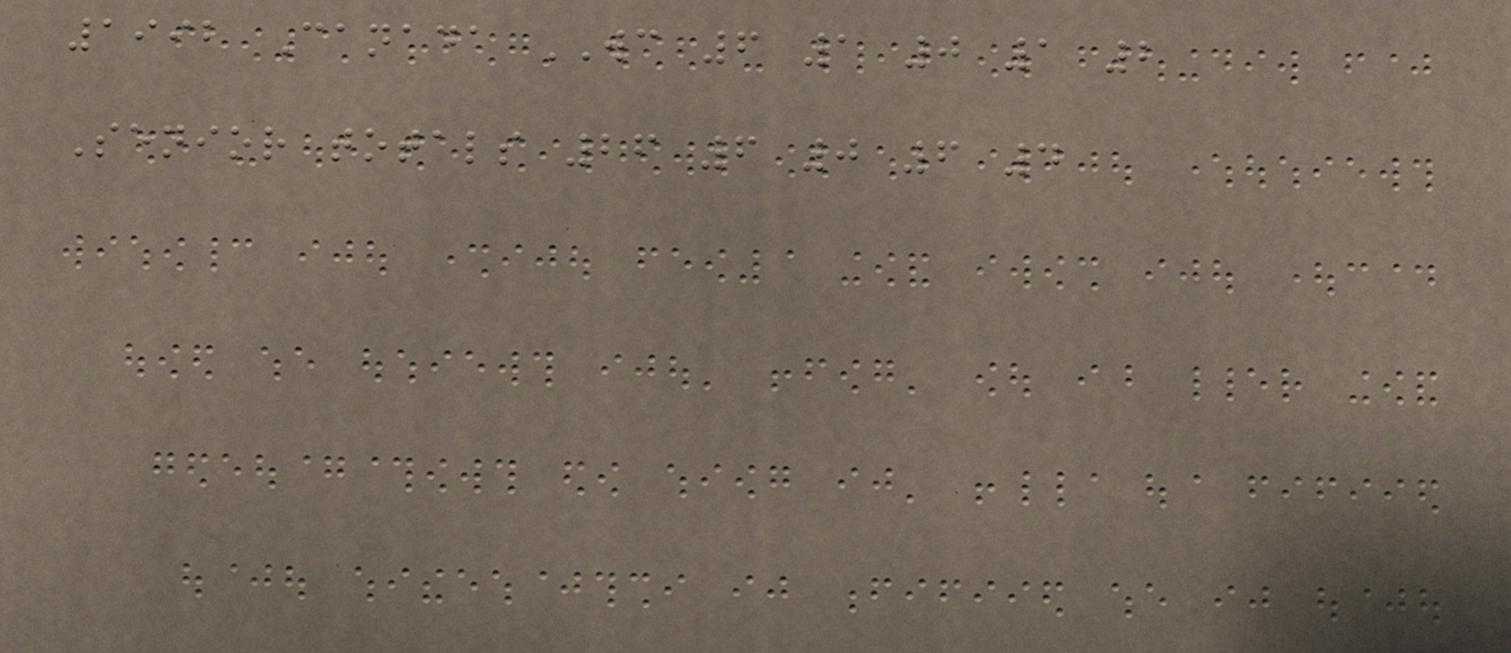1992 Canada WC 6 1 0 1 2
Senior totals 26 6 0 6 4
